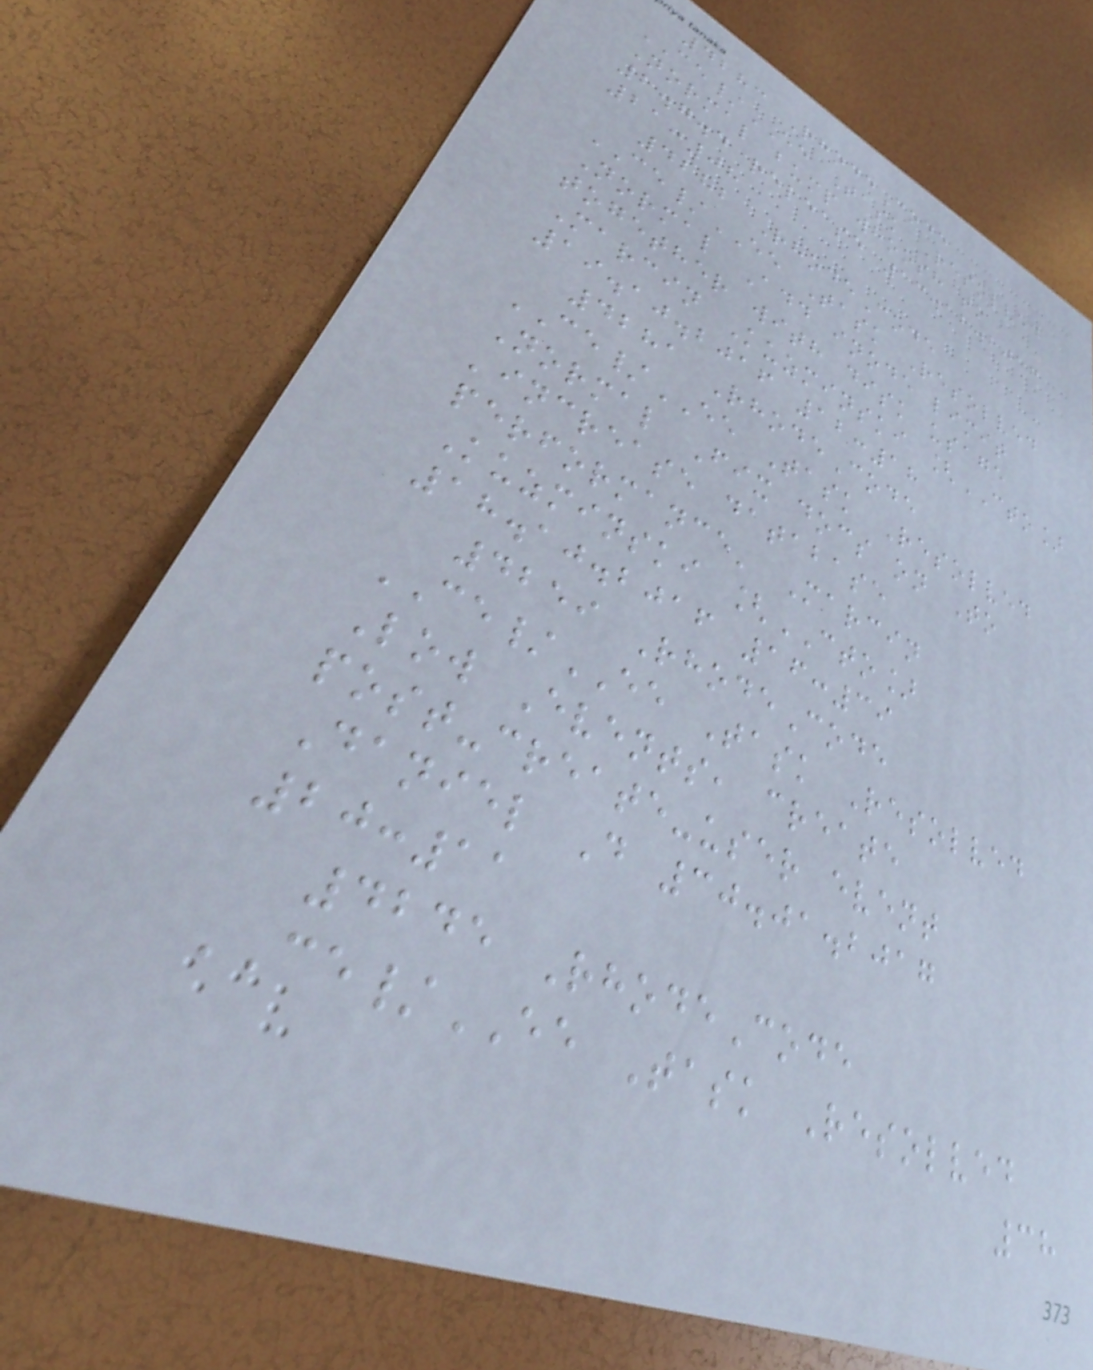4283 RhodeCode
CE/EE Task Resolved
Normal bump whoosh to
2.7.4 release 13.12.2016
21:08
4282 RhodeCode
CE/EE Task Resolved
Normal Add inode limit
together with disk usage
Marcin Kuzminski [CTO]
19.10.2016 12:18
4281 RhodeCode
CE/EE Task Resolved
Normal Fix docs on To
'increase database
performance' Marcin
Kuzminski [CTO]
18.10.2016 16:39
4259 RhodeCode
CE/EE Task Resolved
Low Events, create
post-create-user event
Daniel D 30.01.2017
20:11
4245 RhodeCode
CE/EE Task Resolved
38
